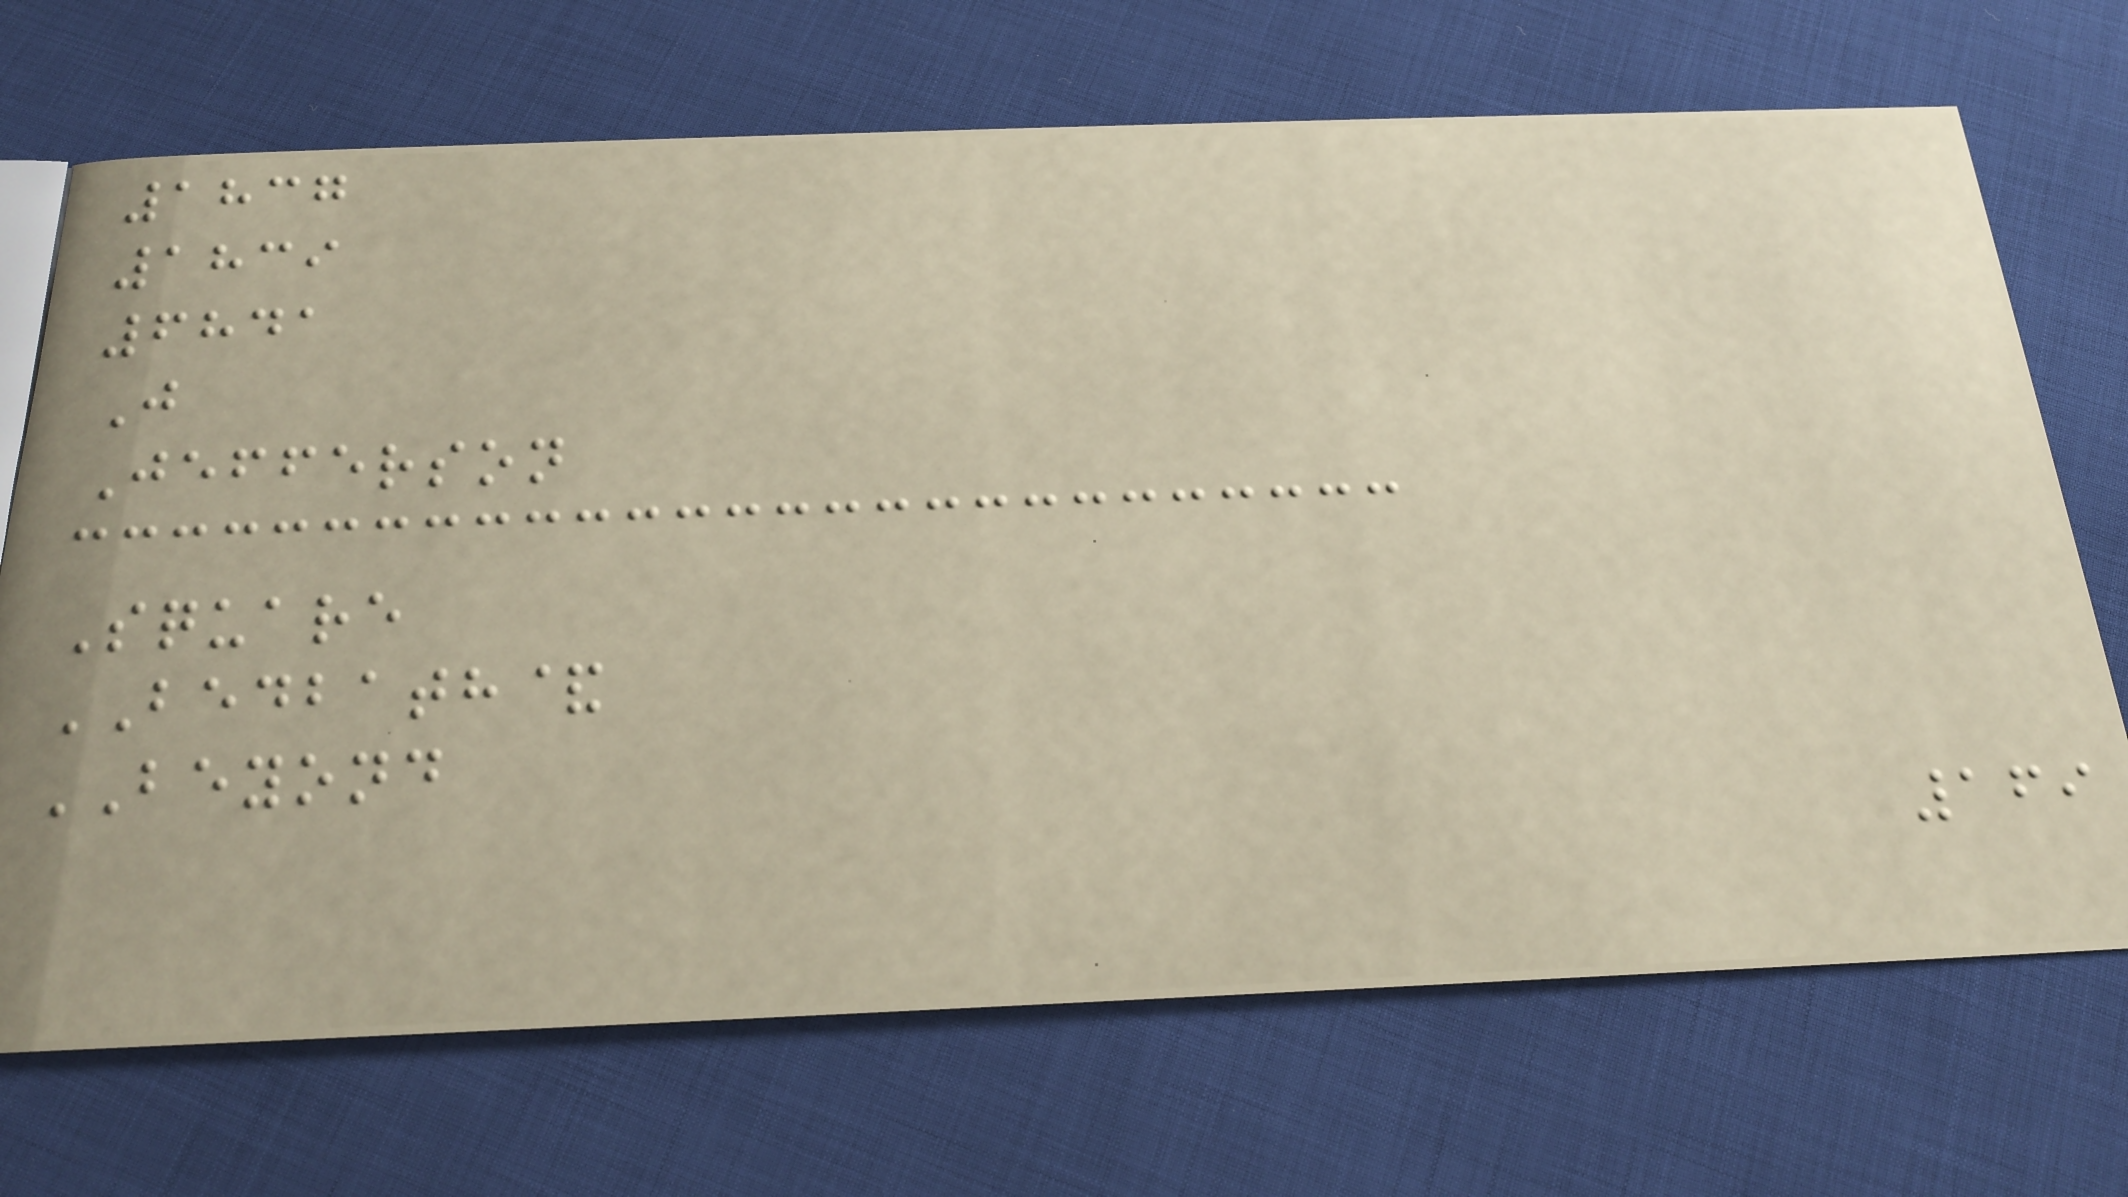1837
1839
6841
J
Jefferson
Square
BEDBATH&
BEYOND
169
